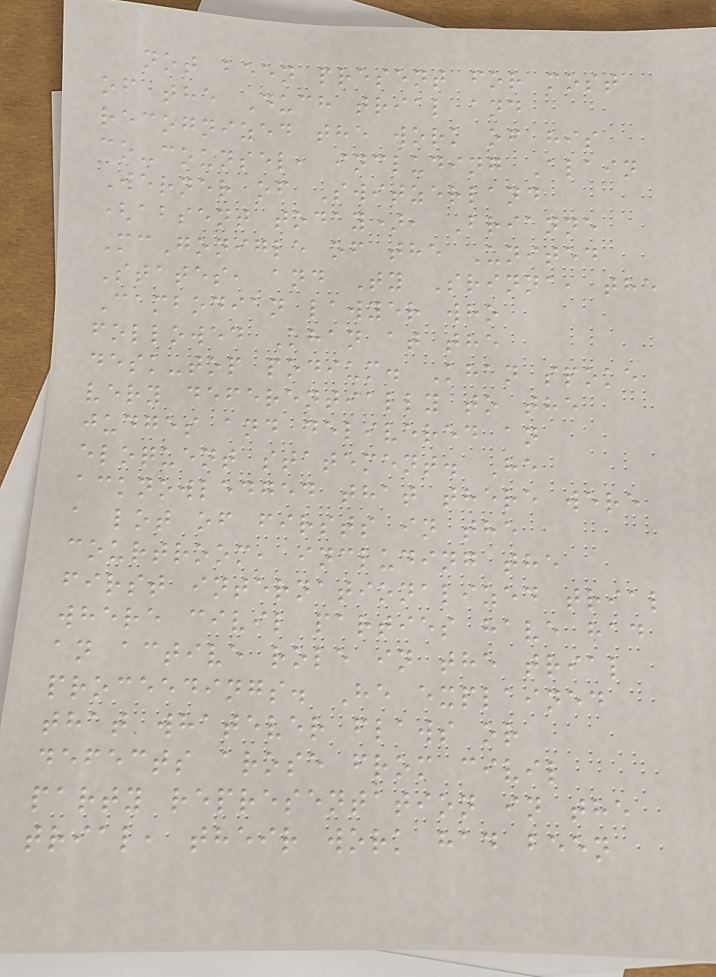not been present for most
of the Duch trial and
recognized the work of his
co-counsel, including Alain
Werner of Switzerland
(absent today), Brianne
McGonigle of the United
States, and Ty Srinna, the
Cambodian lawyer who
followed Khan at the
desk-top podium. Khan spoke
very deferentially to the
judges and delivered an
eloquent statement. He
acknowledged that there were
a lot of firsts in the
courtroom, including the
first internationalized trial
where civil parties have had
an active role in the trial
proceedings. He explained
that whatever flaws or
defects arose from civil
party representation in the
trial, their work had been
